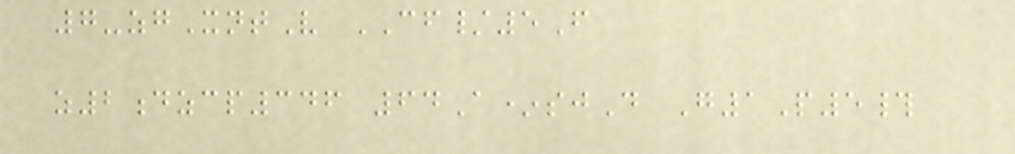7-zgXntV CF/5F
z2dzcp346 64A*sjD G1P5#
